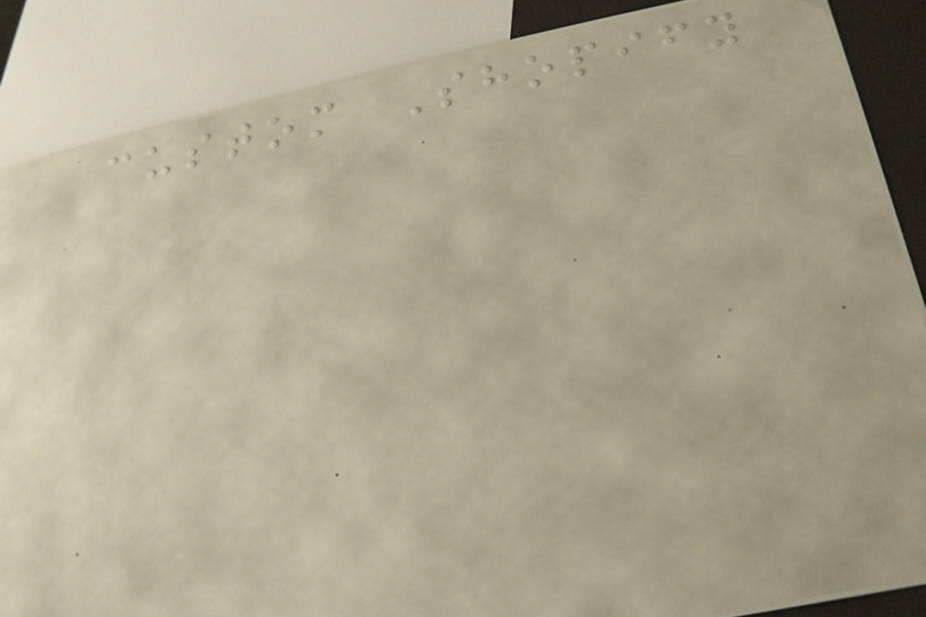custom Shopify
